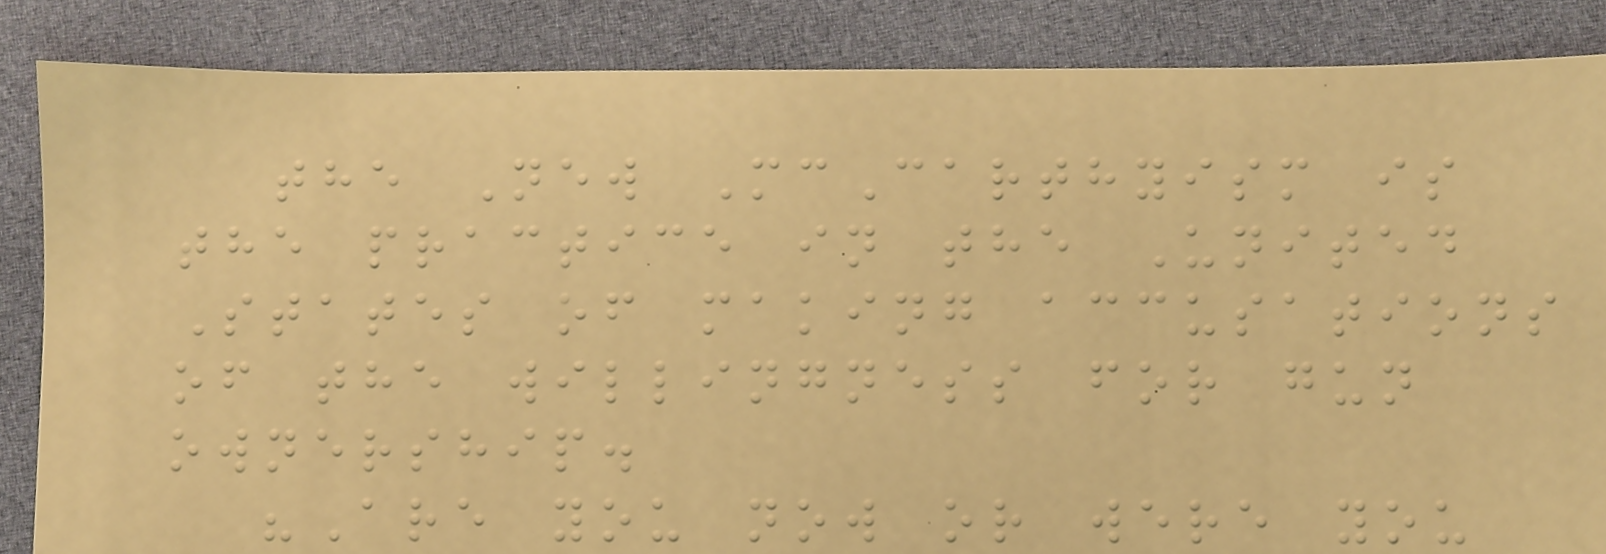the New McCarthyism is
the practice in the United
States of making accusations
of the willingness for gun
ownership.
"Are you now or were you
